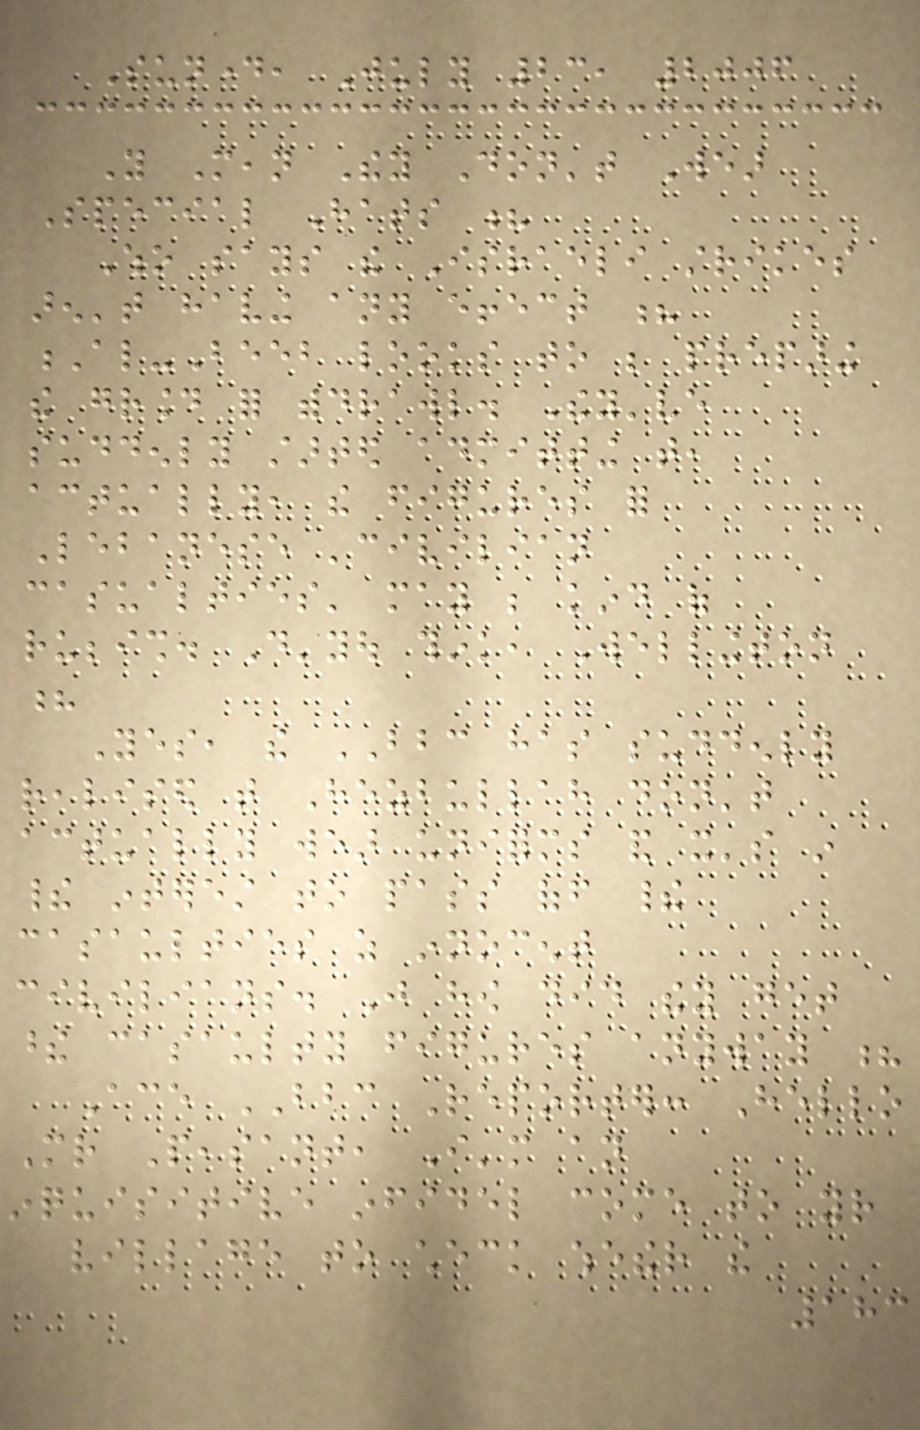Sunday, July 23, 2006
You Mean They Don't Wear
Special Hats ?
Who says the Israeli strikes
aren't having any effect ?
Al-Beeb looks to be preparing
the ground for withdrawl. They've
suddenly started admitting that,
actually, the figures for
Lebanese 'civilian
casualties' may be kind of
rubbish. D'you think, Wellington
?
Yes, the BBC has suddenly
realised that Hezbullah don't
actually wear uniforms and it's in
their interest to pass off their
casaulties as innocent
civilians. Just how did they get
these casaulty figures anyway ?
Ace BBC Reporter: Hello
Mr Peasant, I'm an
inquisitive infidel come to your
village to check whether the
183
